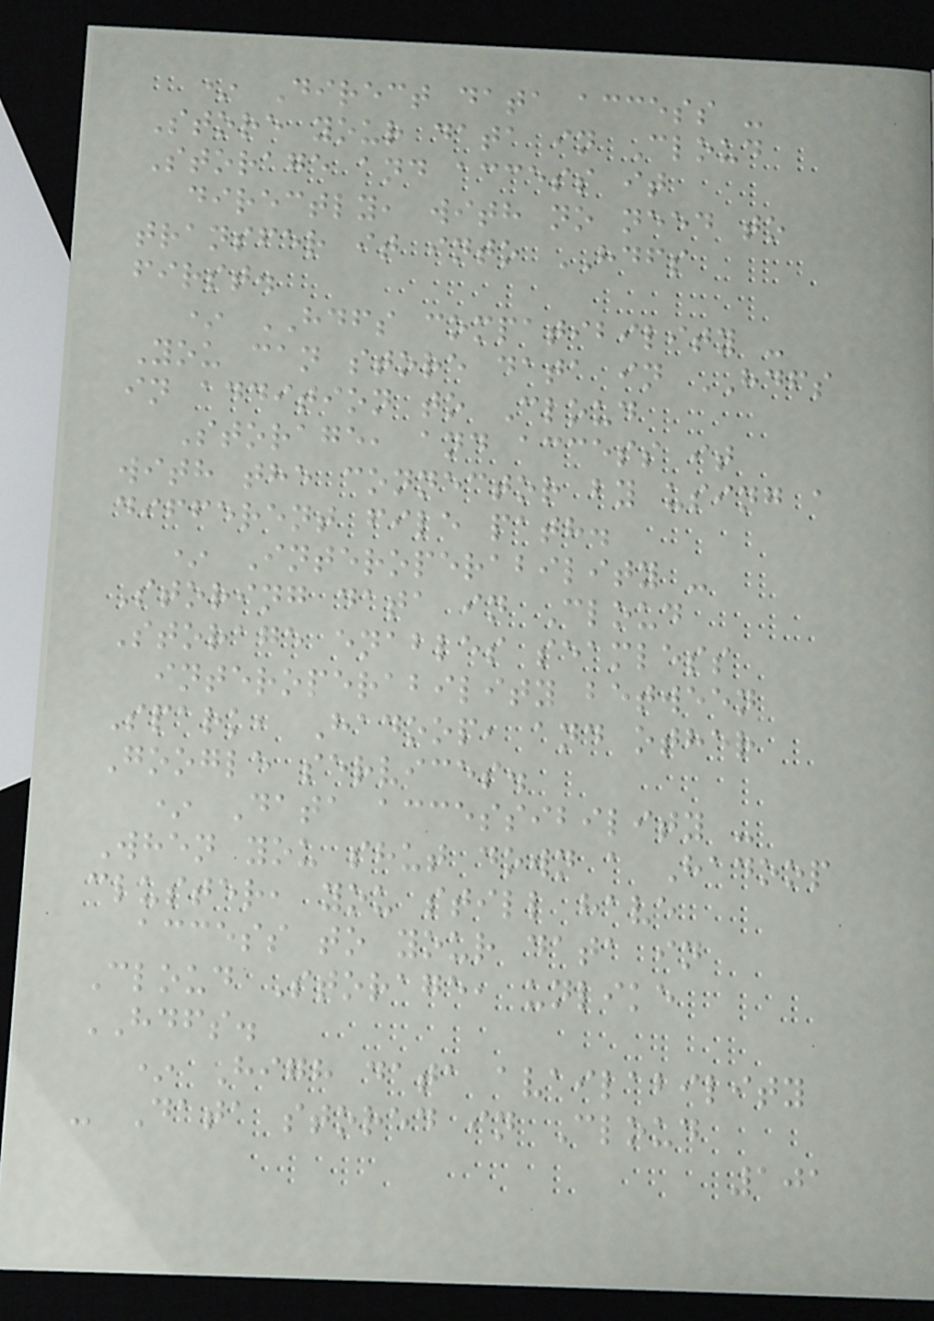* Direct data access -
Store your data in Cloud
Storage and access it
directly, with no need to
transfer it into HDFS
first.
* HDFS compatibility -
You can store data in HDFS
in addition to Cloud
Storage, and access it
with the connector by using a
different file path.
* Interoperability -
Storing data in Cloud
Storage enables seamless
interoperability between
Spark, Hadoop, and other
Google services.
* Data accessibility -
When you shut down a Hadoop
cluster, you still have
access to your data in
Cloud Storage, unlike
HDFS.
* High data availability
- Data stored in Cloud
101
